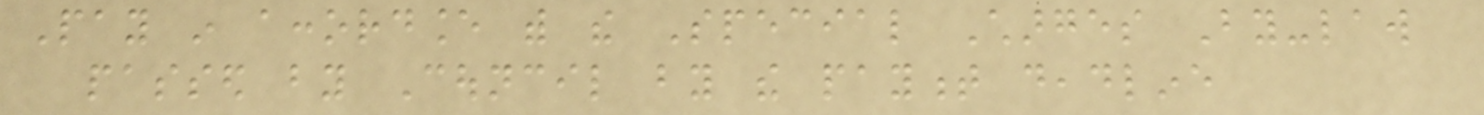Pay in accordance with the Special Charges By-law
passed by Council by the payment deadline
